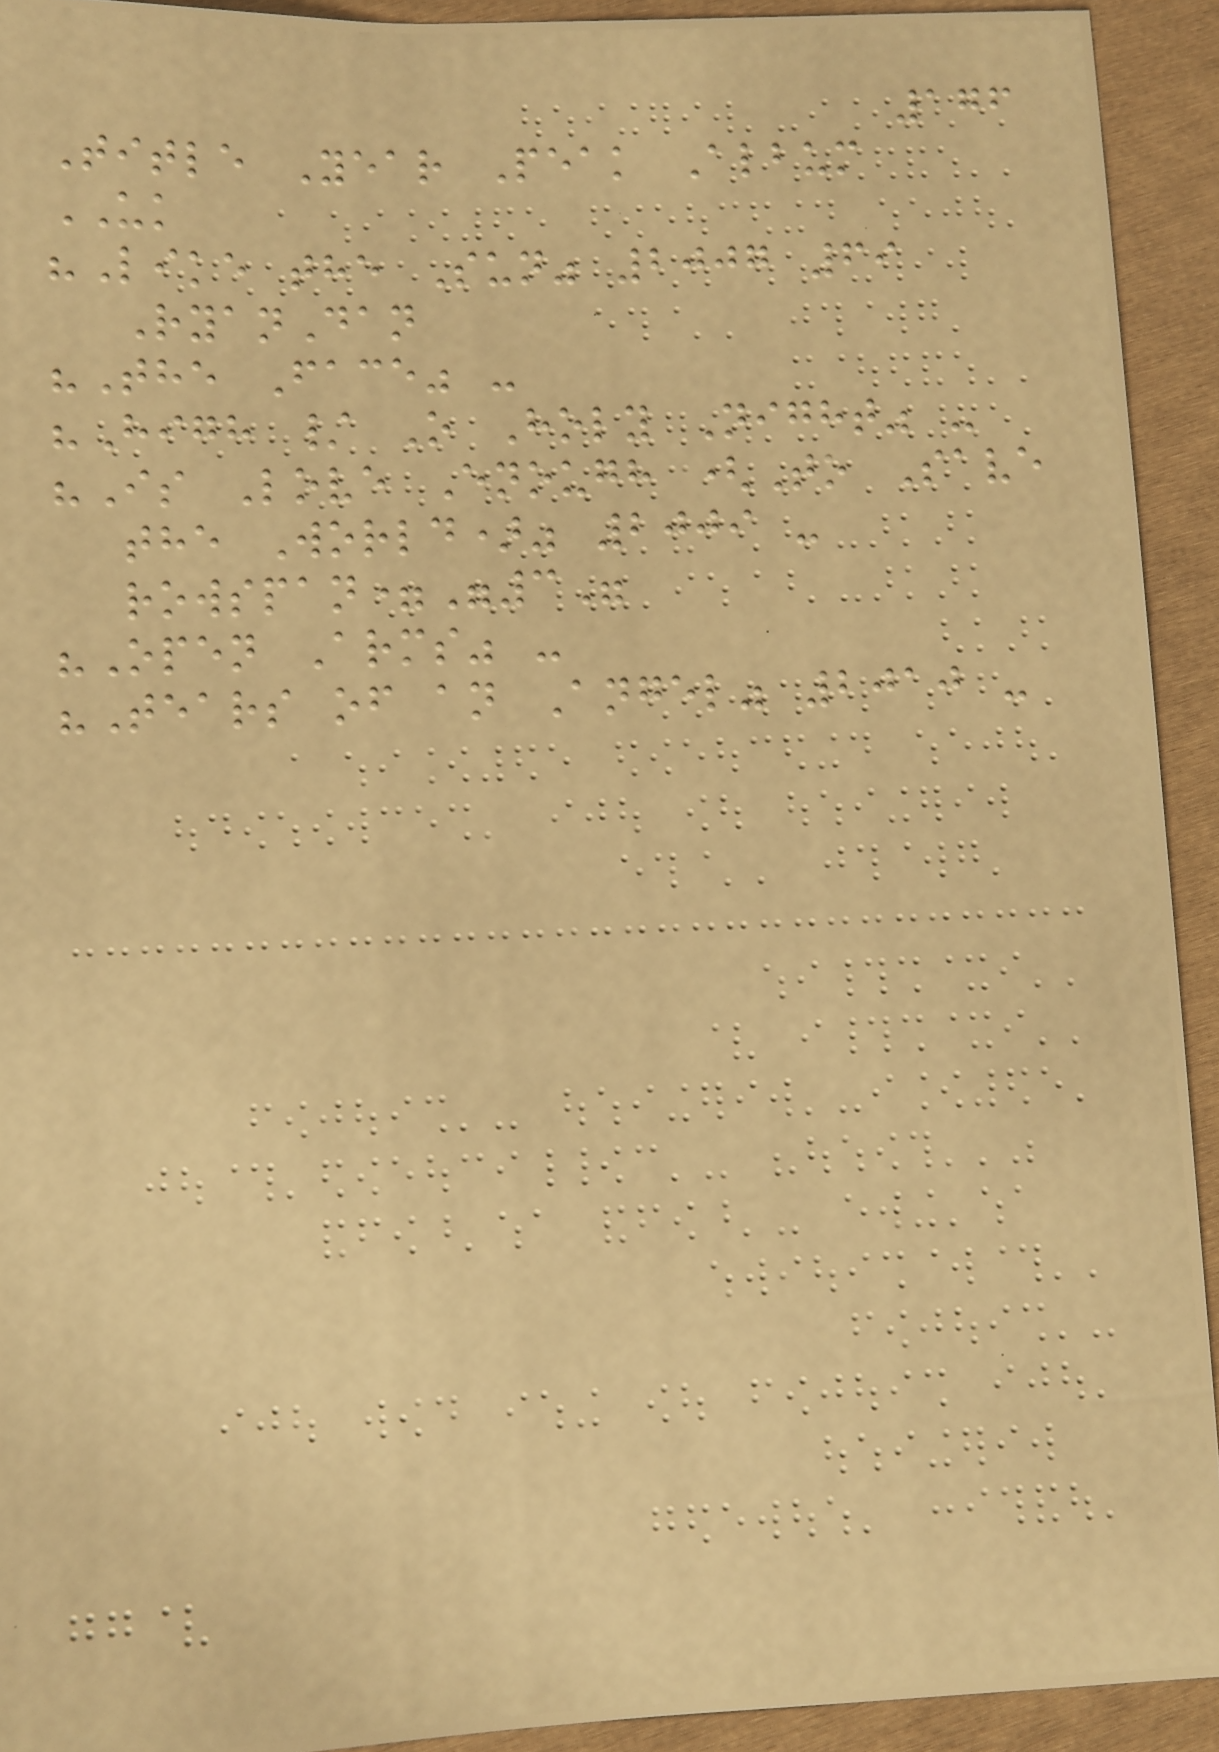176
Title Year Peak Album
UK
"Like the Sun" 2007 69
RyanDan
"The Face" -
"High / O Holy Night" -
"Is Love Enough (To Save
the World)" 2009 -
rowspan="3"
"Open Arms" -
"Tears of an Angel" 2010 -
